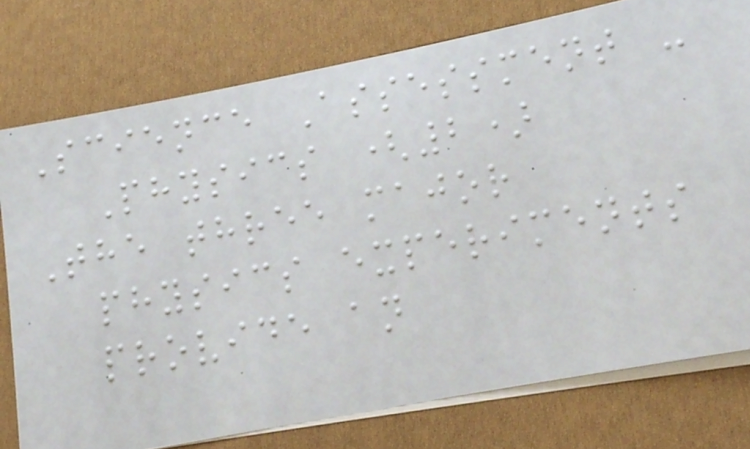Science Assessment -
Physics (2)
The three major
physics experiments
provide an
